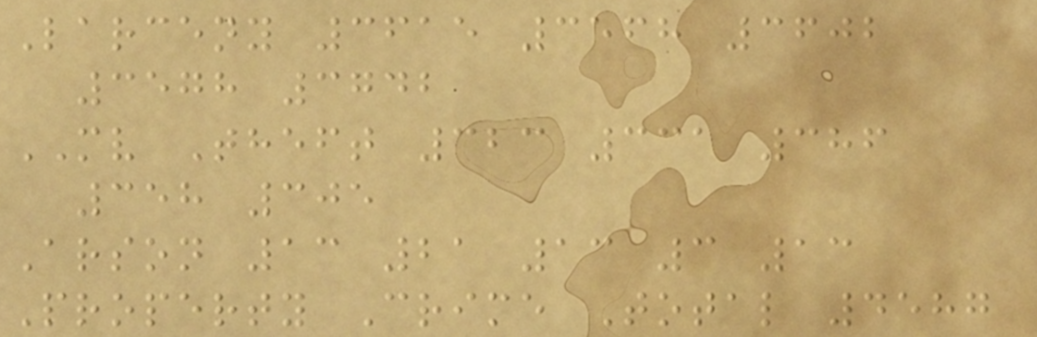Larceny 3615 3568 3602
3578 3742
MV Theft 323 331 386
358 305
Arson 13 21 13 3 13
Property Crime Total 4587
